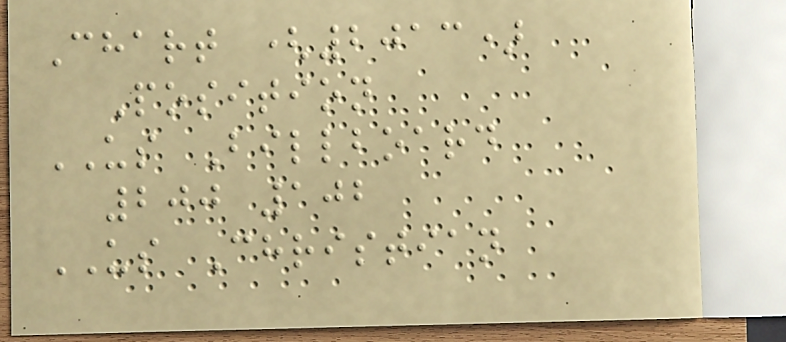Chart (2013)
Position
US Billboard
200 102
US Christian
